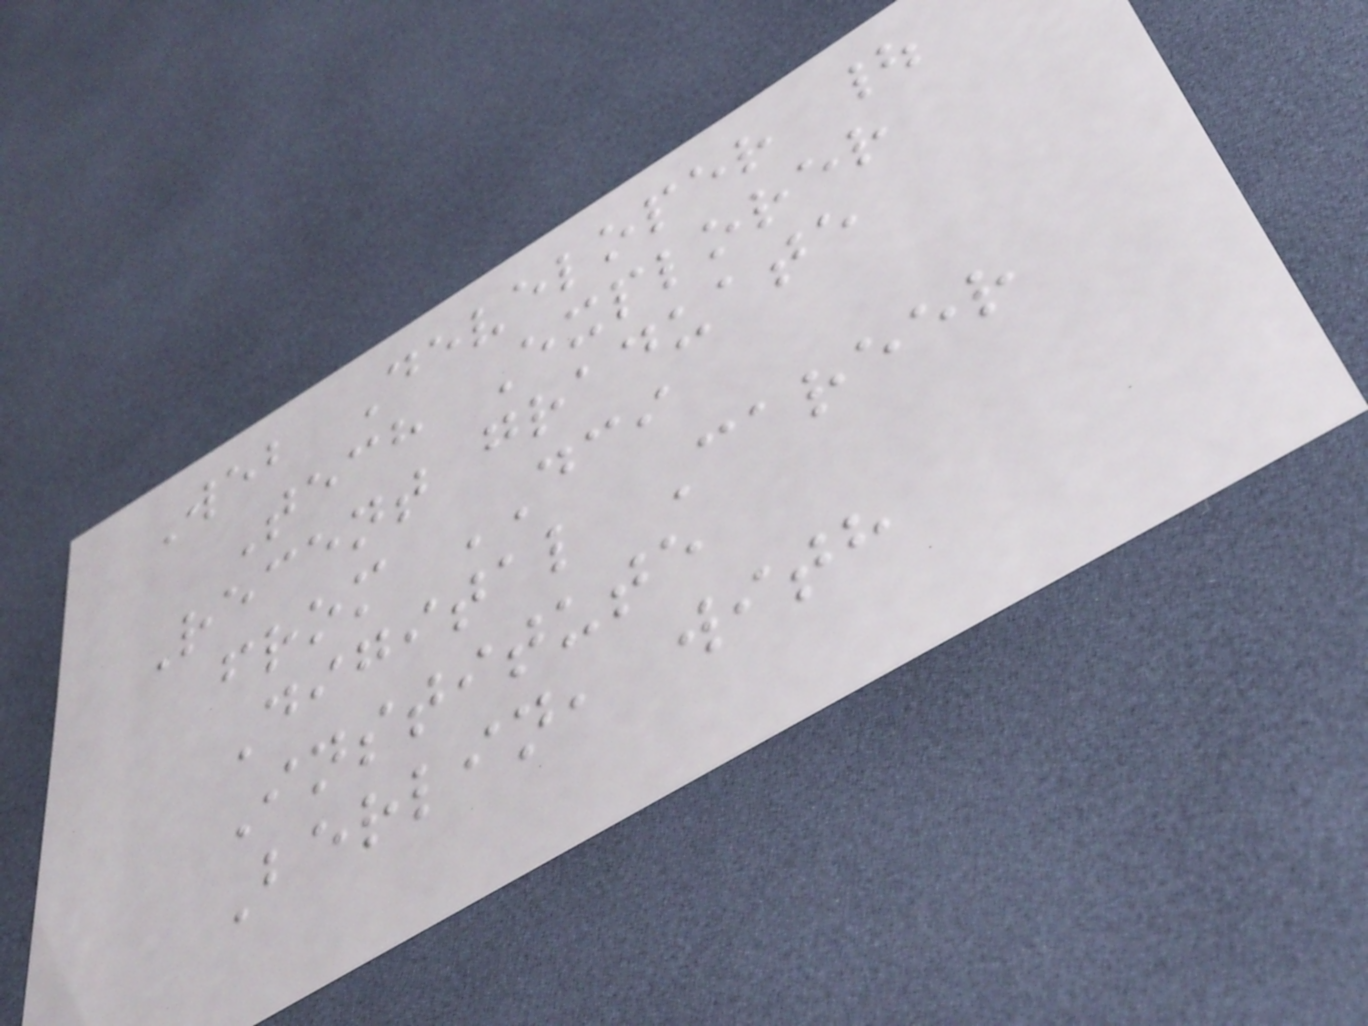Web Developer |
Tech Explorer
Recent graduate
from DCI
Digital Career
Institute
Berlin, with
